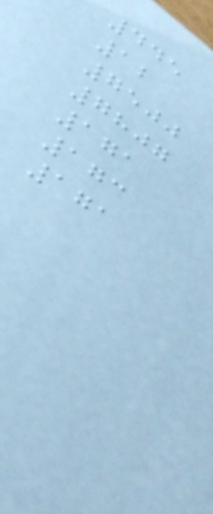445
12
7500
7807
171
173
171
